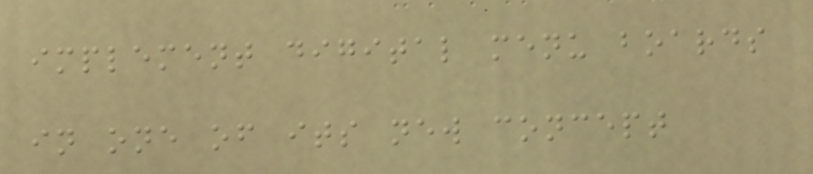implement digital menu boards
in one of its new concept
